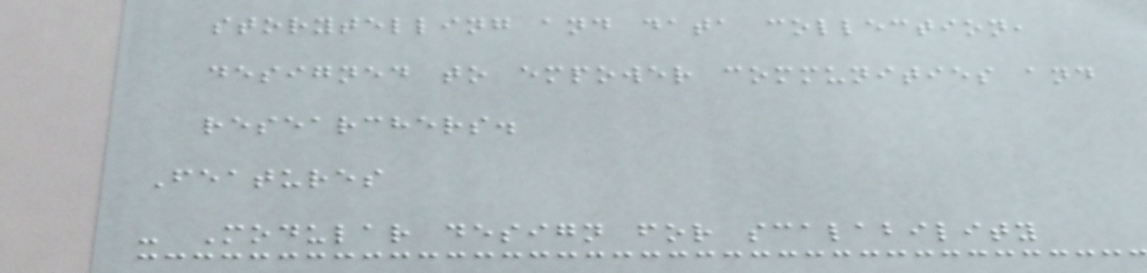storytelling and data collection,
designed to empower communities and
researchers.
Features
- Modular design for scalability
